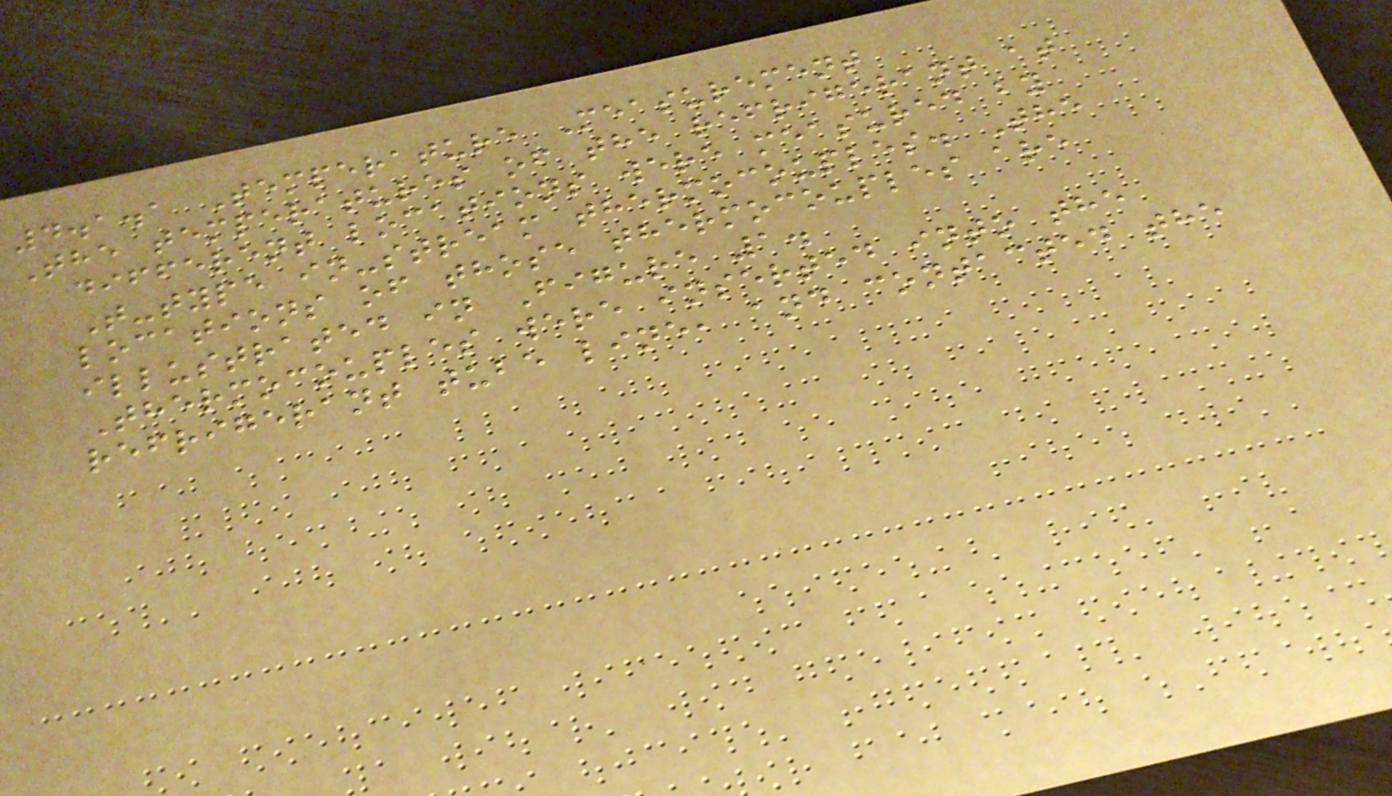4.1.1 Temperature Measurement
The temperatures of the refrigerant at
different locations were measured by
T-type in-stream thermocouples. The
locations of those thermocouples are
illustrated in Figure 1.
Thermocouples were inserted into the
refrigerant tube line, and contacted the
